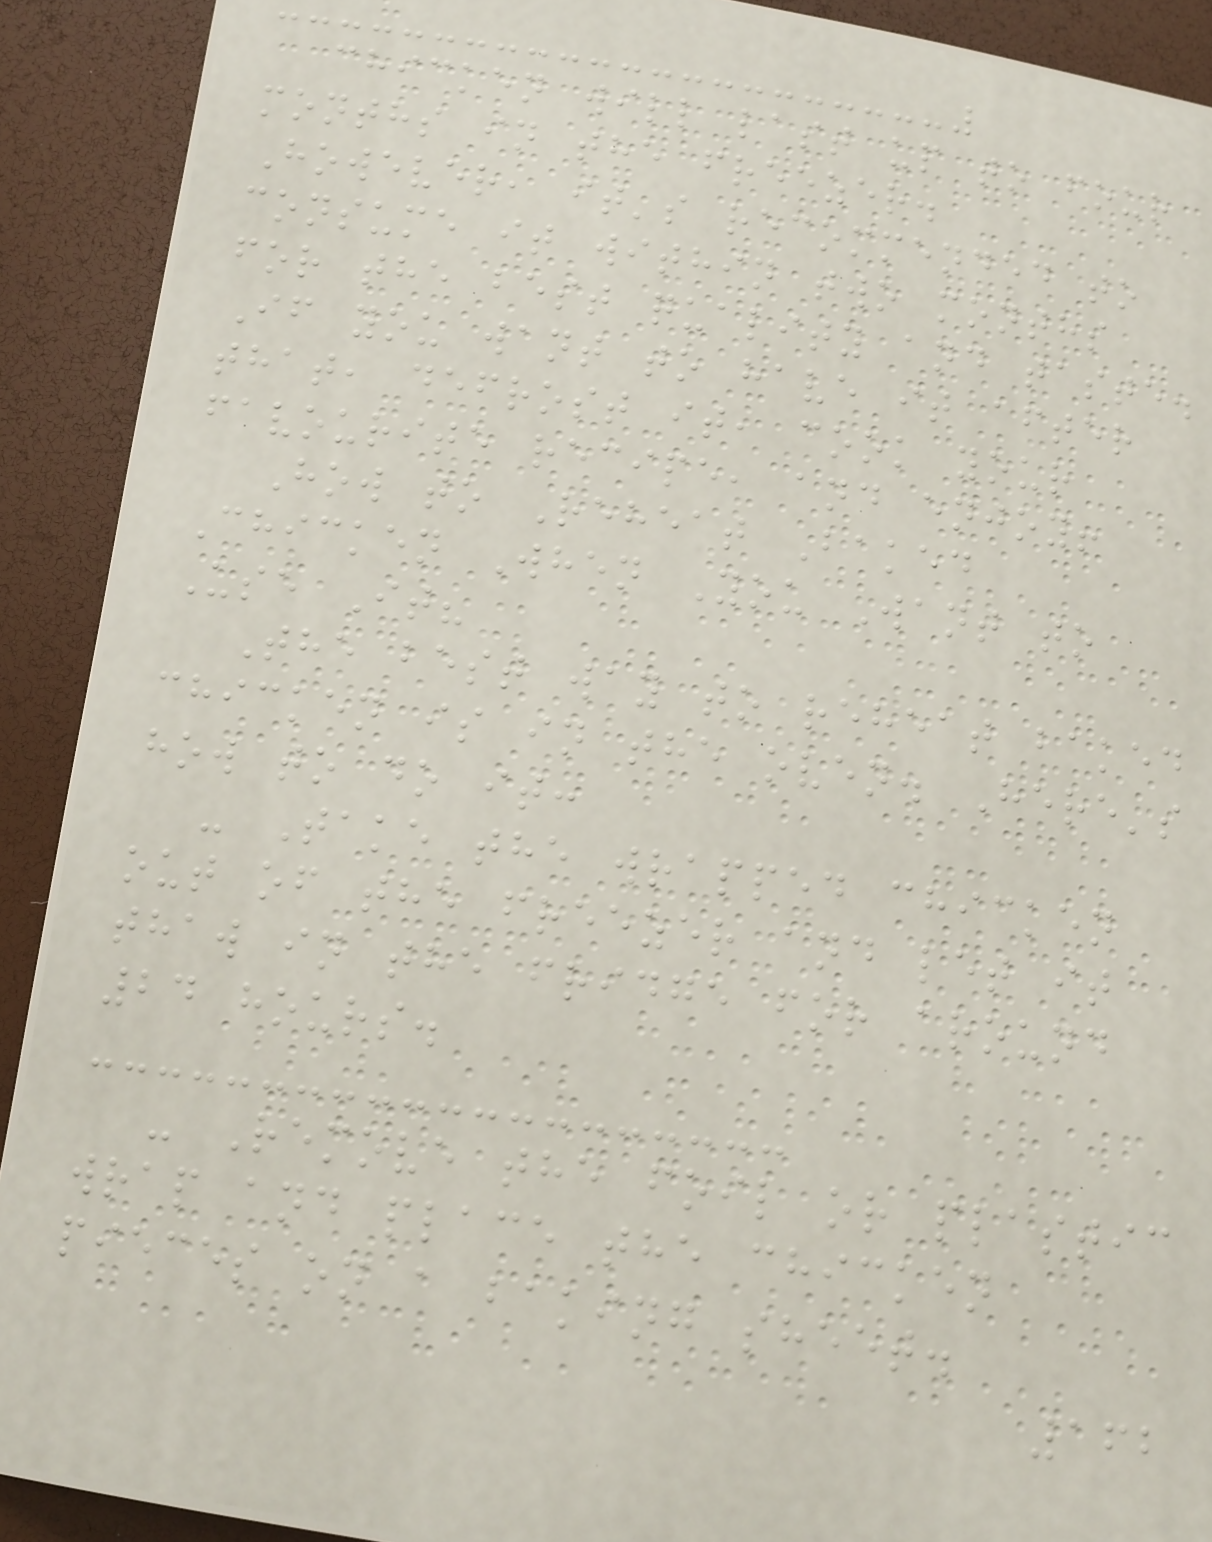chicken will last up to four
months in the freezer.
However, it's recommended to
consume it within two months
for the best quality and taste.
If you want to have it after
that, defrost it, cook your
favourite recipe, and enjoy!
How to Reheat Baked
Chicken When You Want to
Use It?
The best way to reheat baked
chicken is in the oven. Here's
how to do it:
- Take the wrapped chicken
out of the freezer and let it
thaw in the fridge for around
24 hours.
- Remove the foil or plastic
wrap and place the chicken
pieces on a baking sheet.
162
